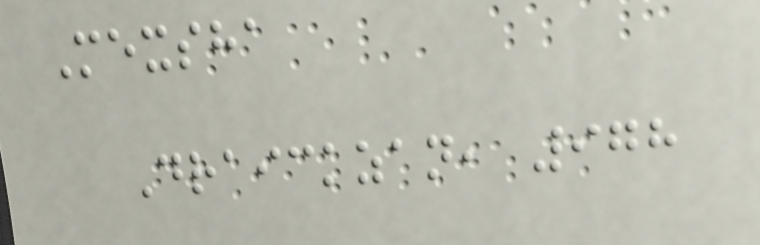Mexsha
Draickzan, 978
